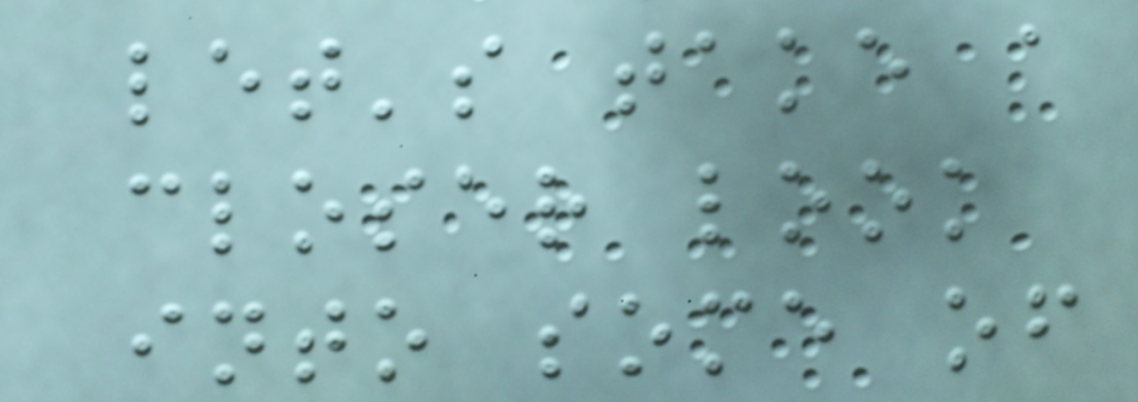let's take a
closer look
into some of
